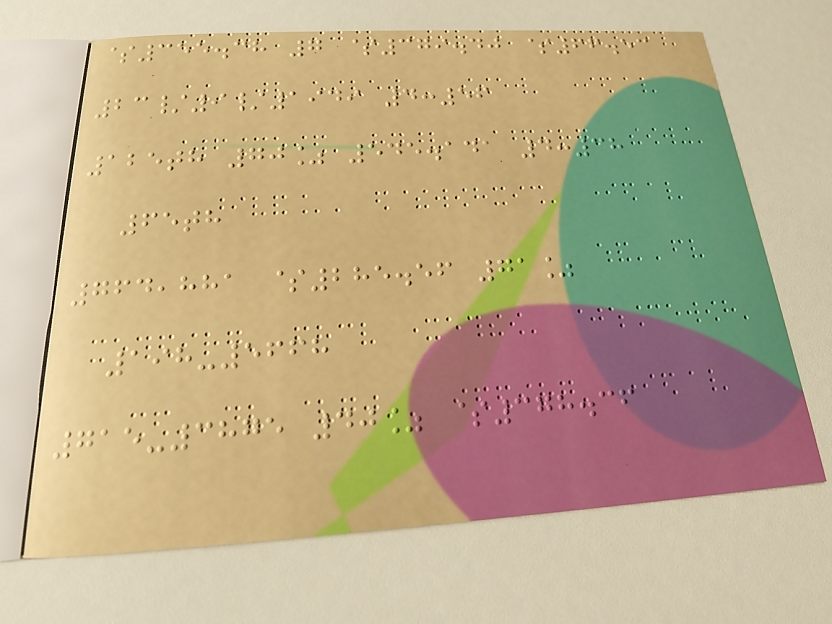$355.38 7 $379.40 $66.53
23/9/1949 4:56
125th 70% 545.141 4:38
65th
764,881 $285.56 71%
198-5668
715-3875 40% $378.36
